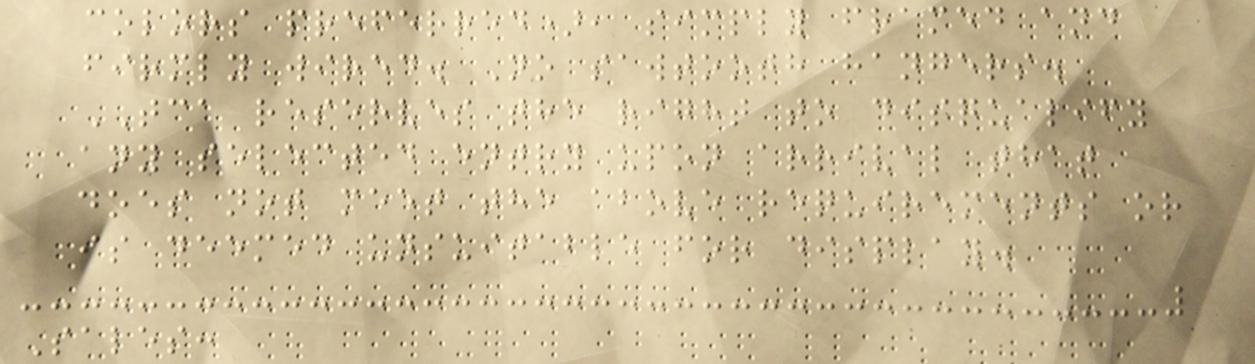colors preferred), simply framed and
firmly wired. No sawtooth hangers.
TCA reserves the right to disqualify
any selected entry upon arrival that
does not meet the above requirements or
is deemed unsuitable for display.
Sales:
